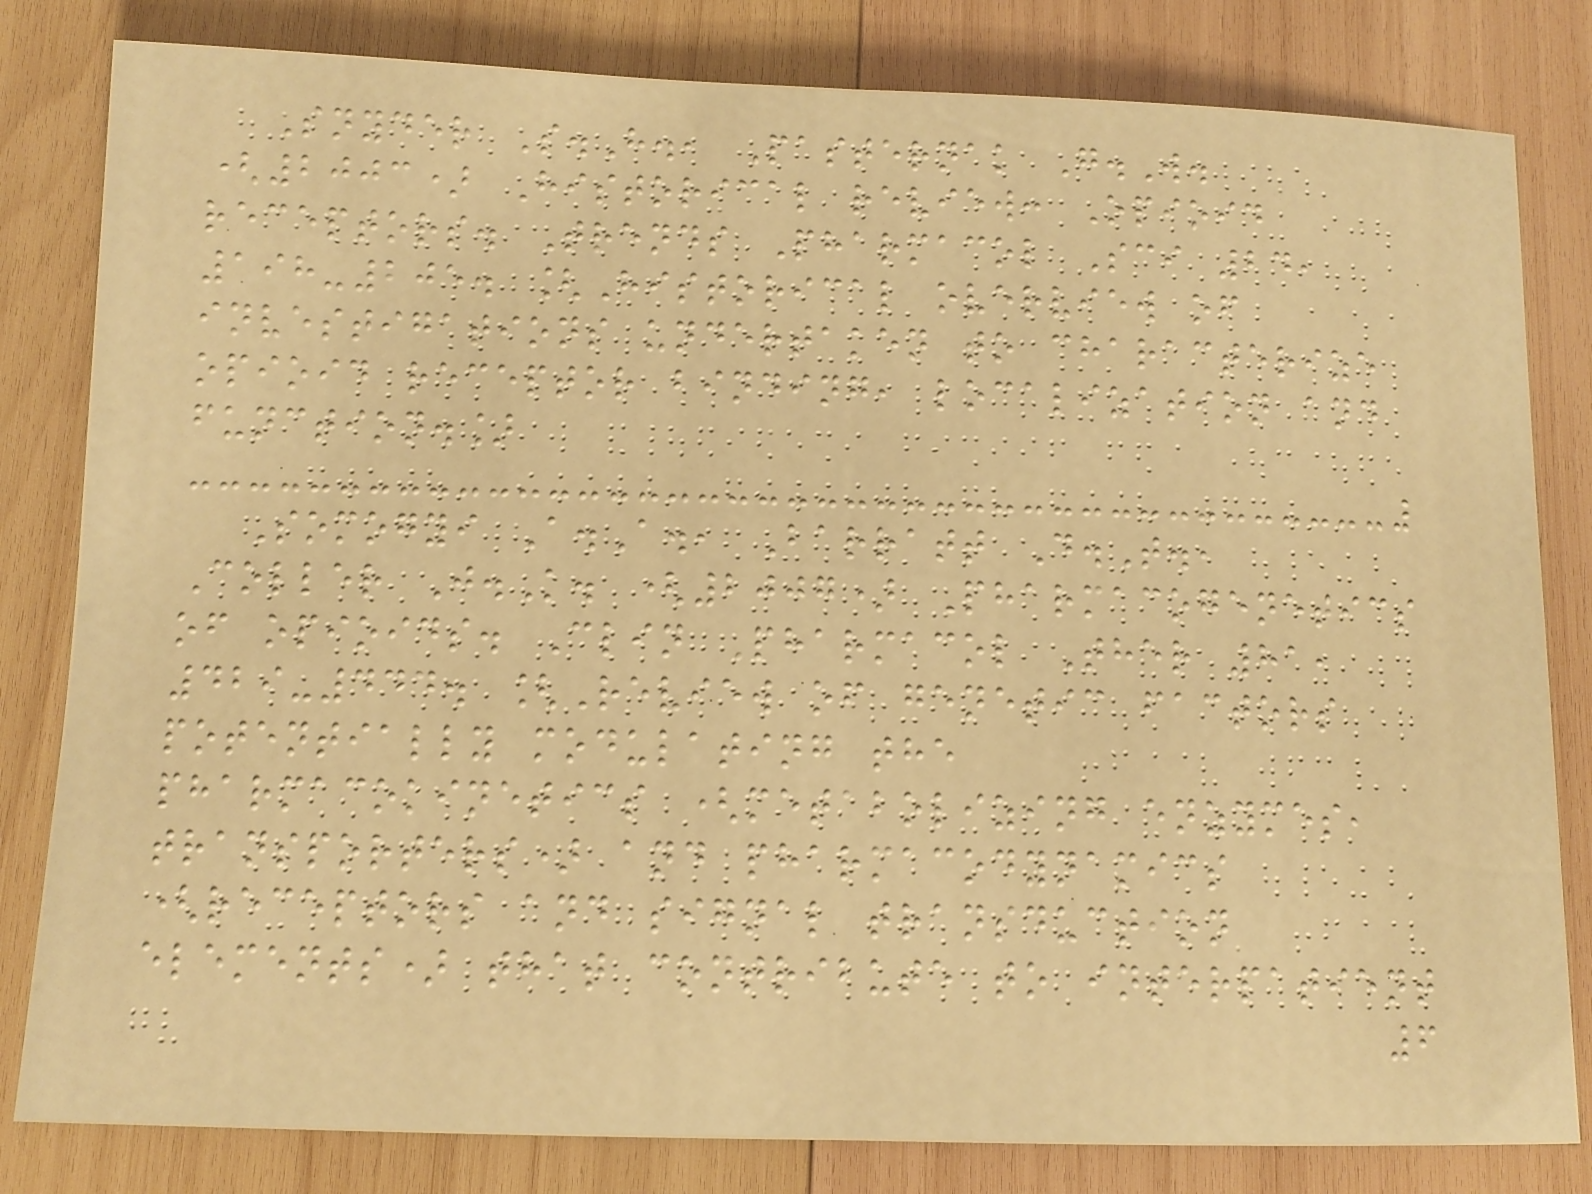Snyder S.H., Pasternak G.W.
(2003) Historical review: Opioid
receptors. Trends Pharmacol Sci 24,
198-205. [Historical overview of
investigations undertaken to characterize
opioid receptor binding, localization and
function.]
Somogyi A.A., Barratt D.T.,
Coller J.K. (2007) Pharmacogenetics
of opioids. Clin Pharmacol Ther 81,
429-444. [Review of genetic factors
potentially modulating the
pharmacokinetics (metabolizing enzymes,
transporters) and pharmacodynamics
(receptors and signal transduction
elements) that contribute to interpatient
6
